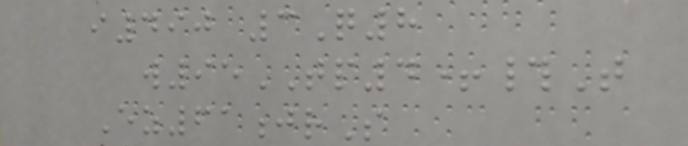i490 3Q8
w95TP4+#T
Ez61jrS
